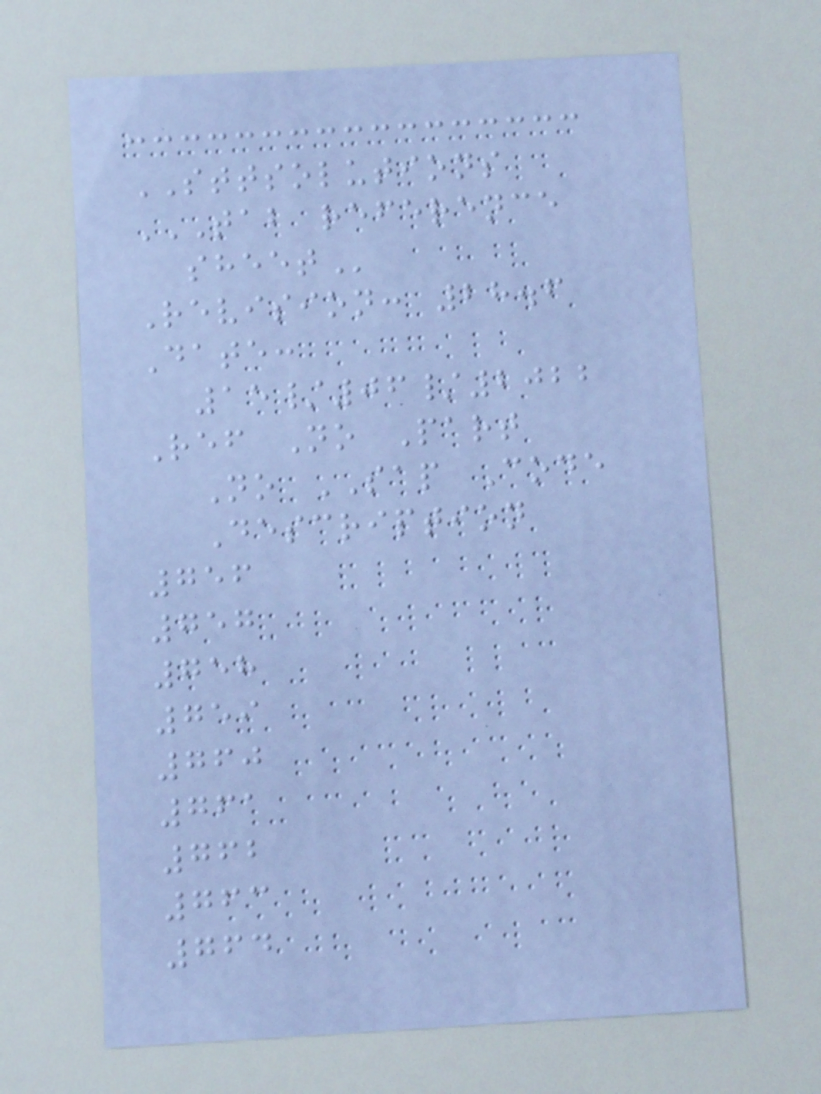STTSOLUTIONS
TAB REFERENCE
SHEET
Revision: 28.6
Date:
15/06/2022
Ref No Part
No SAP Code
Description
756
757
758
759
760
761
762
763
764
